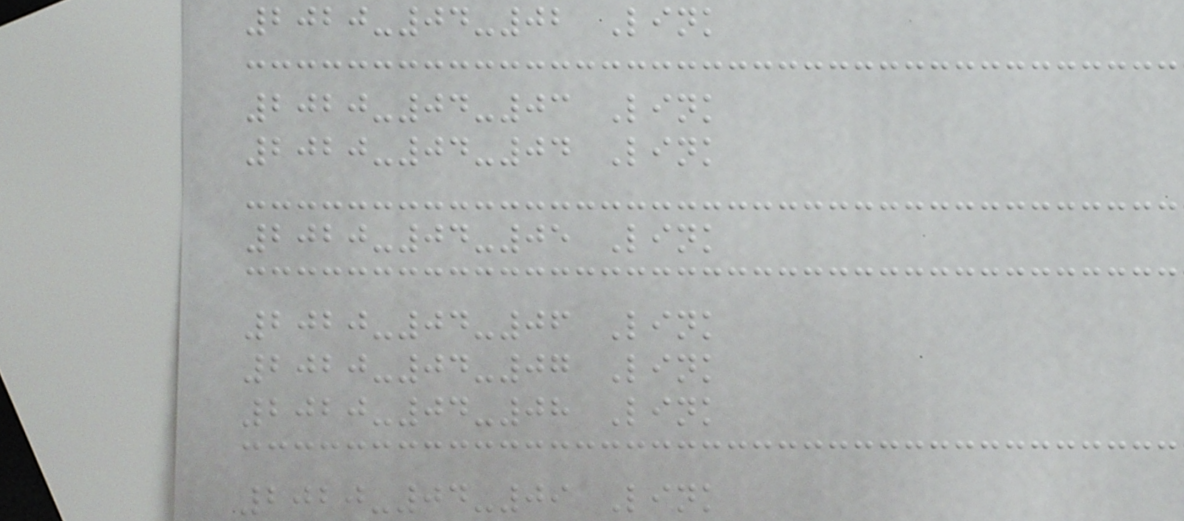2020-04-02 Link
2020-04-03 Link
2020-04-04 Link
2020-04-05 Link
2020-04-06 Link
2020-04-07 Link
2020-04-08 Link
2020-04-09 Link
